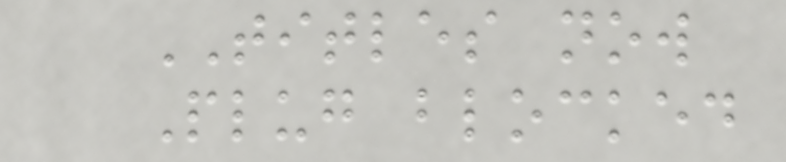TITLES now
Plug blocked
